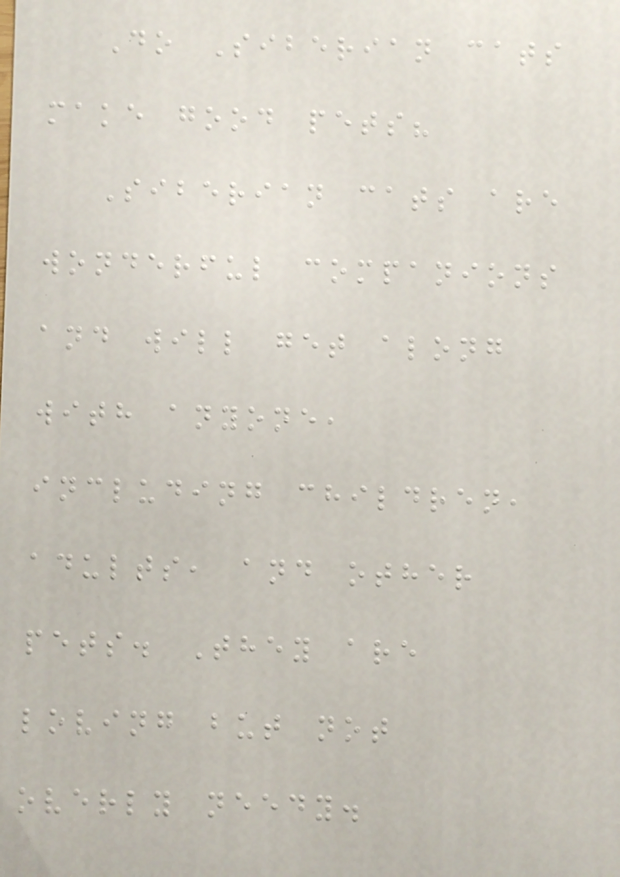Do Siberian cats
make good pets?
Siberian cats are
wonderful companions
and will get along
with anyone,
including children,
adults, and other
pets. They are
loving but not
overly needy.
